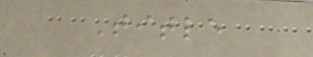Title
